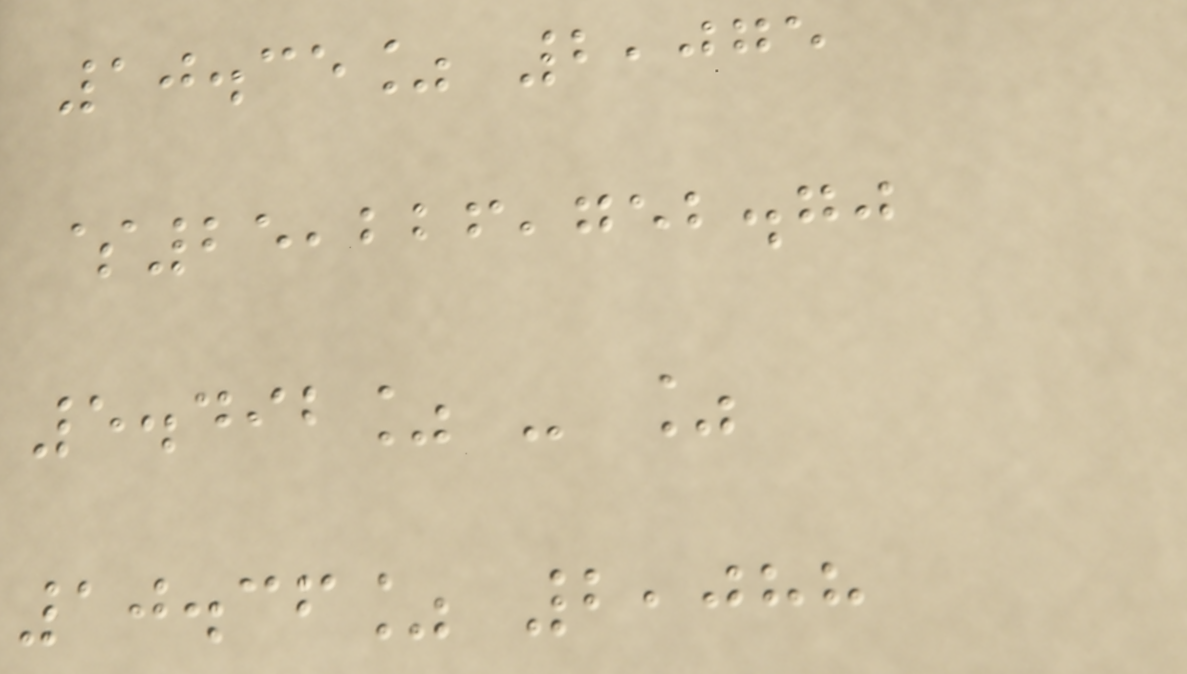10.35% 2,075
$25,226,752.70
5.492% - %
10.36% 2,088
